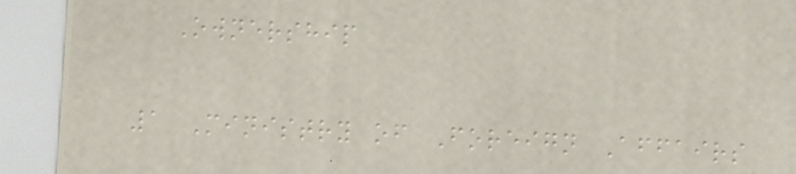Ownership
1 Ministry of Foreign Affairs
